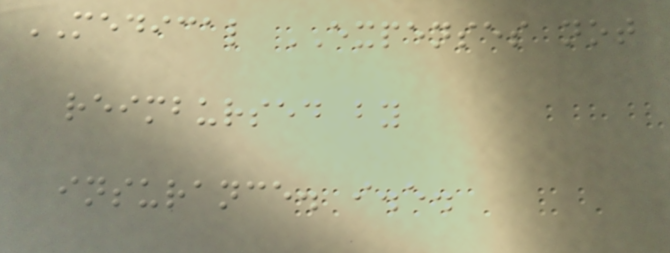MEDICAL EXPENSES not
reimbursed by
insurance. i.e.
